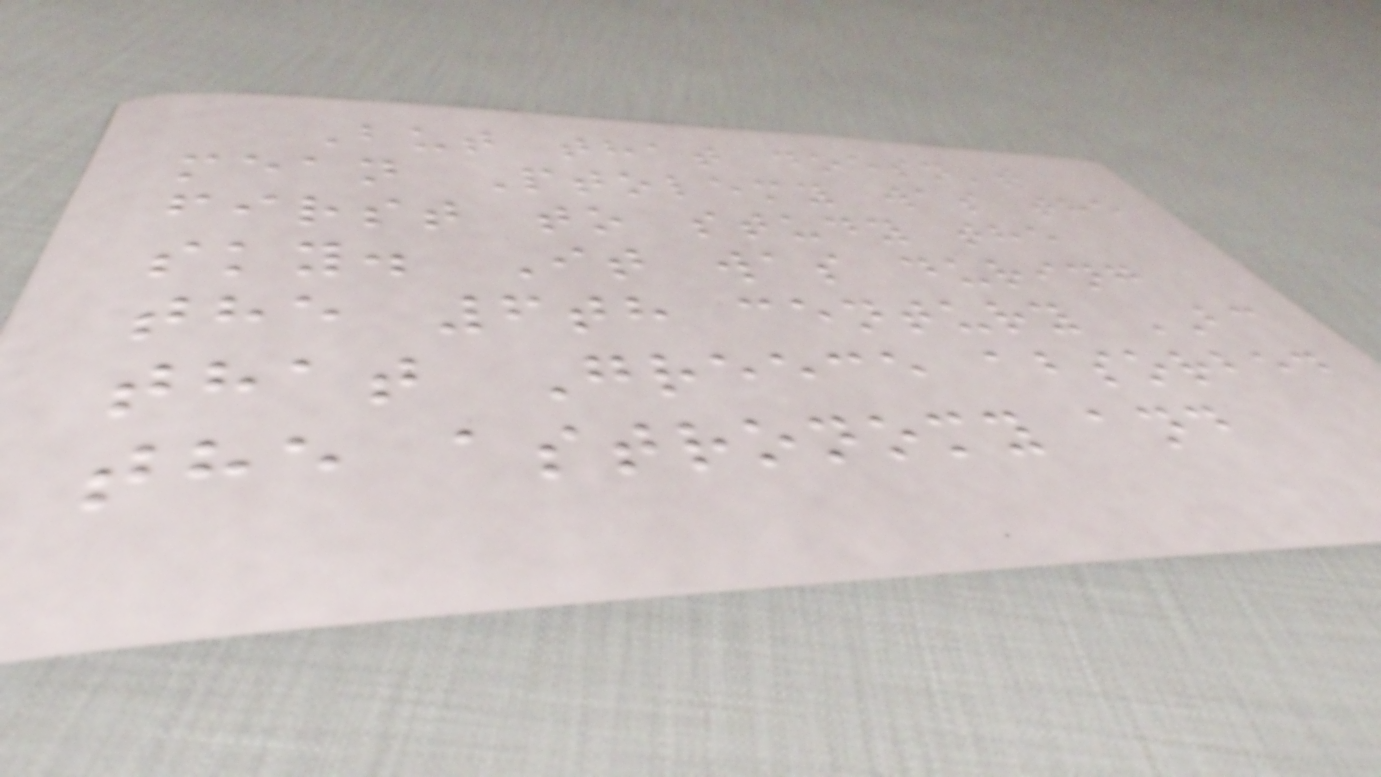But that doesn't
mean Ptolemy was the
first to study the
sky. It was during
the 6th century BC
that Greece absorbed
the astronomy and
